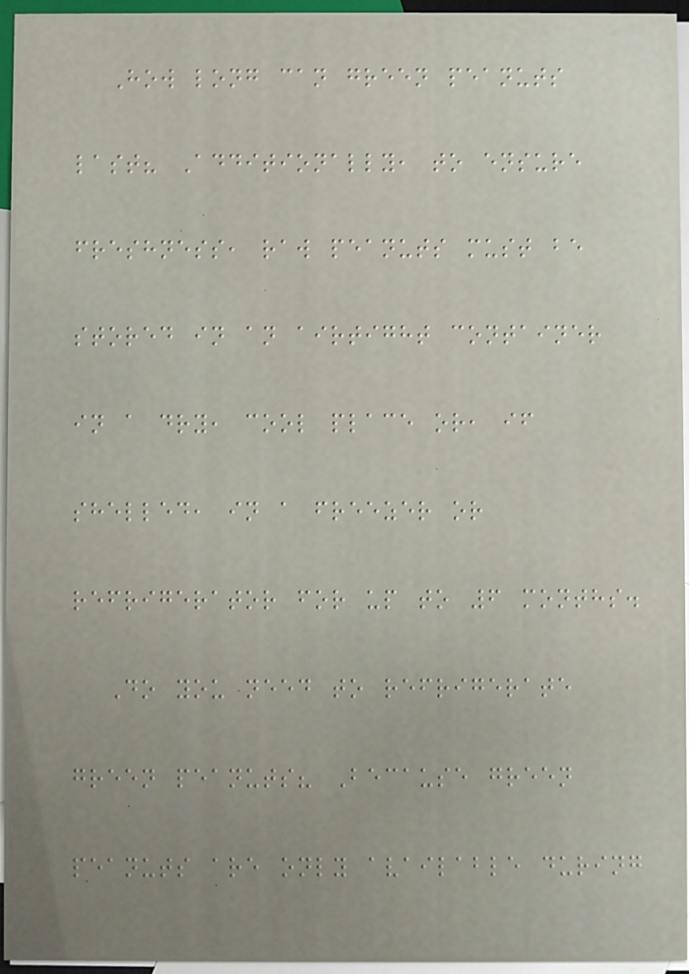How long can green peanuts
last? Additionally, to ensure
freshness, raw peanuts must be
stored in an airtight container
in a dry, cool place or, if
shelled, in a freezer or
refrigerator for up to 6 months.
Do you need to refrigerate
green peanuts? Because green
peanuts are only available during
